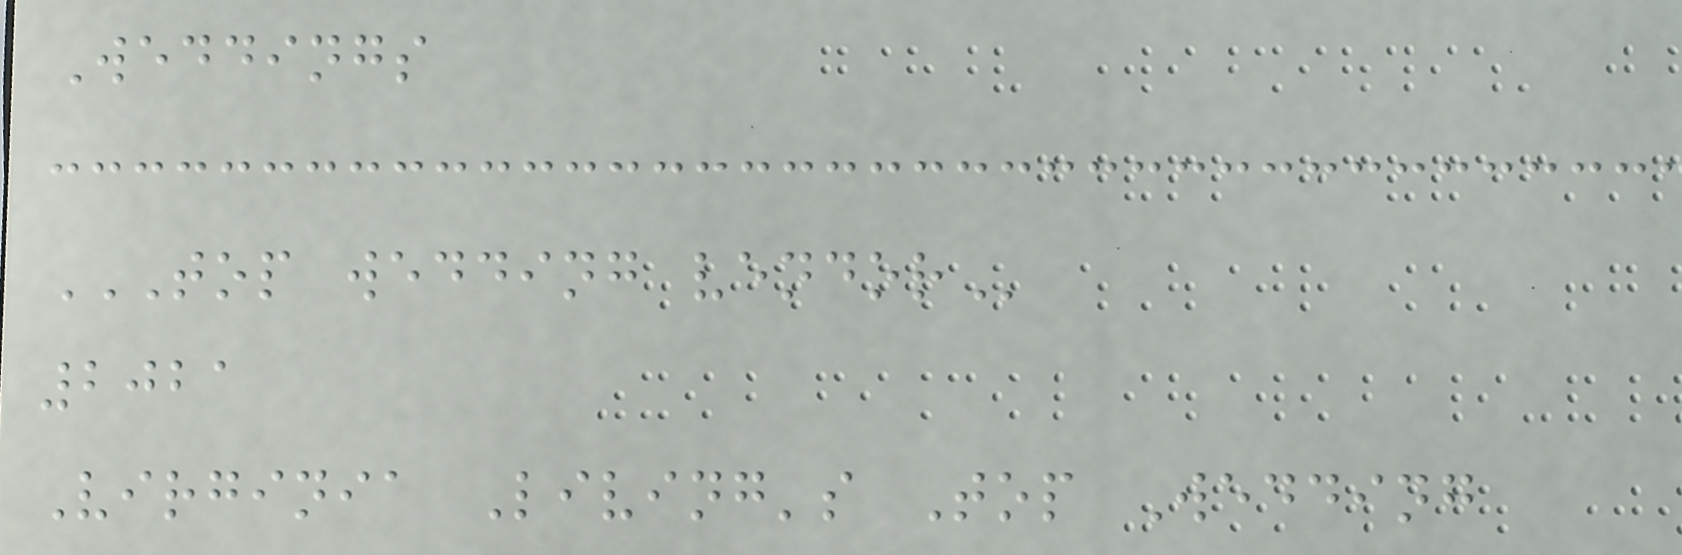Weddings
TOP WEDDING VENDOR
2021
Virginia Living's Top Wedding
